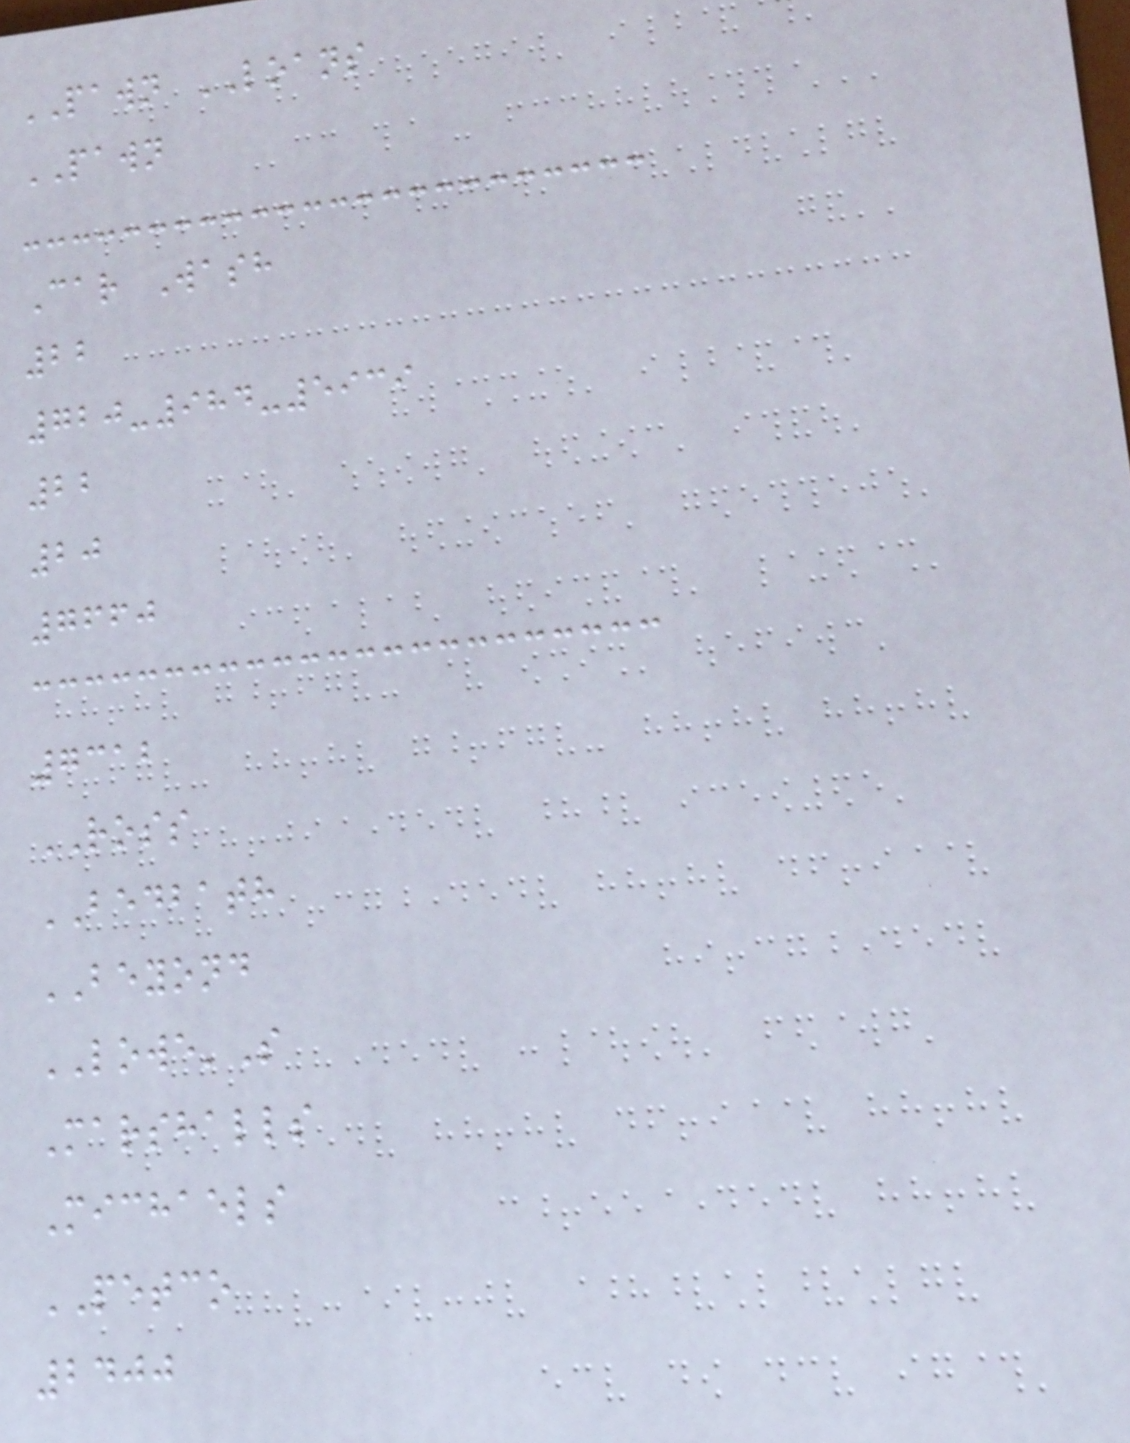PAWN LOANS
PAWN
Car Wash
22
720-984-5939
22
20
7660
7312
ROSS
BEDBATH
BEYOND
LOWE'S
Marshalls
Michaels
PETCO
2400
